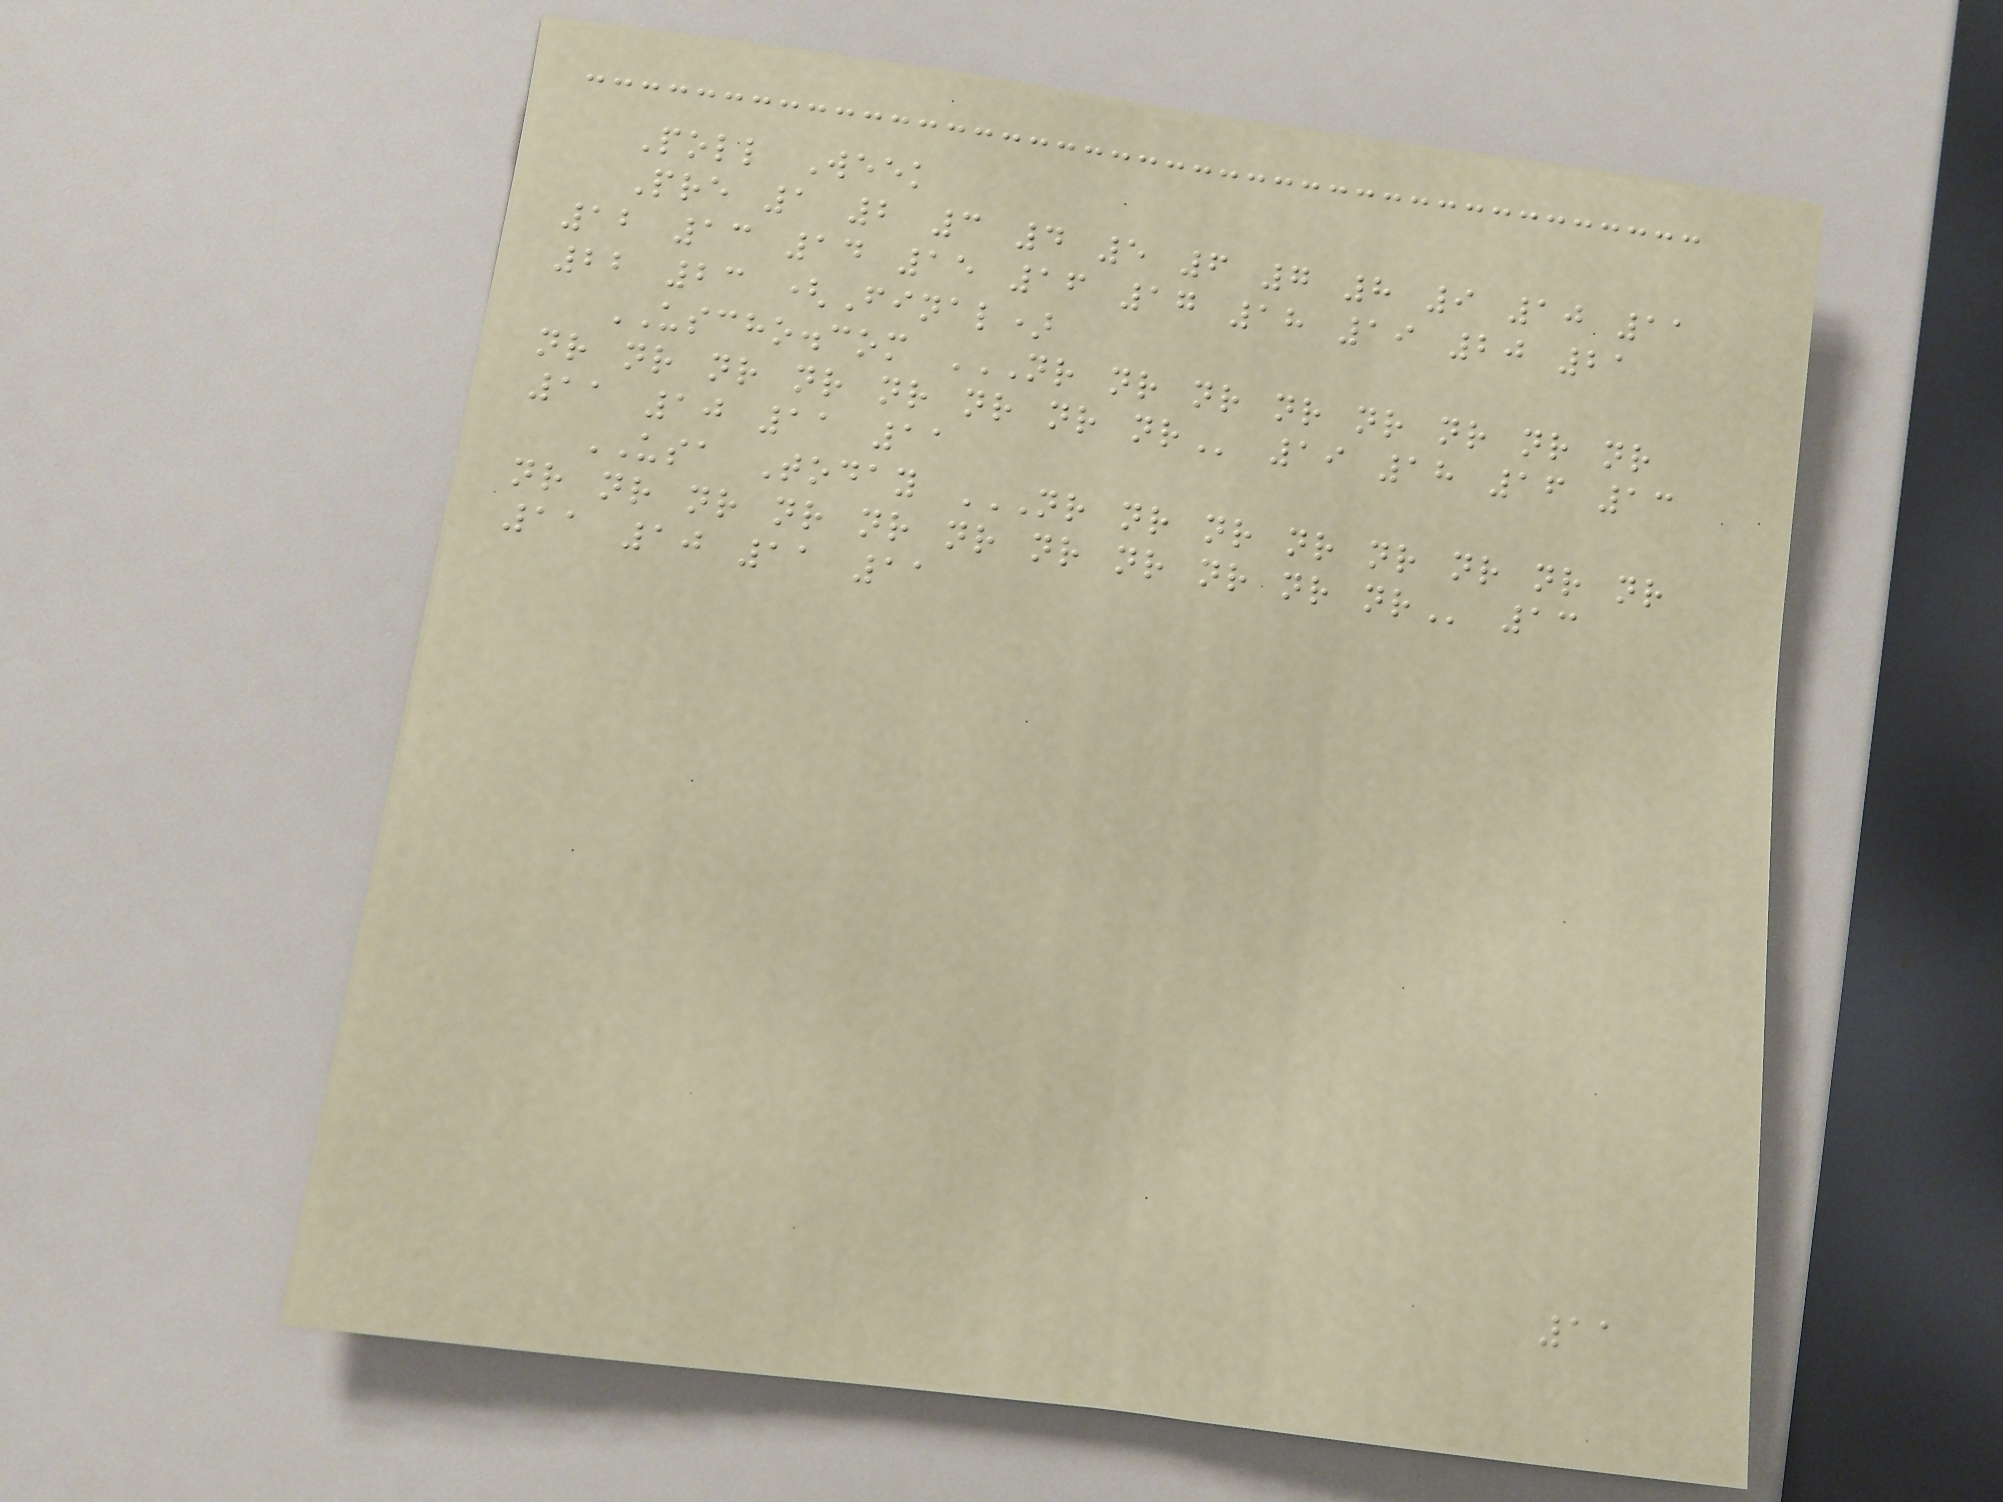Poll Week
Pre 1 2 3 4 5 6 7 8 9 10 11
12 13 14 15 16 17 18 19 20 21
22 23 (Final)
USCHO.com NR NR NR NR NR NR NR NR
NR NR NR NR NR NR NR NR 19 18 16 13
11 10 11 11
USA Today NR NR NR NR NR NR NR NR
NR NR NR NR NR NR NR NR NR NR NR 13
11 10 11 11
11
